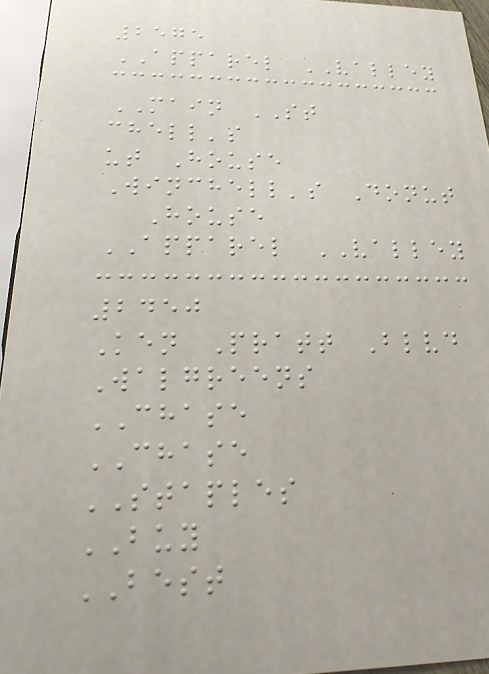2575
APPAREL VALLEY
MAIN ST
chell's
ut House
Winchell's Donut
House
APPAREL VALLEY
2450
Ken Pratt Blvd
Walgreens
CHASE
CHASE
STAPLES
BUY
BEST
